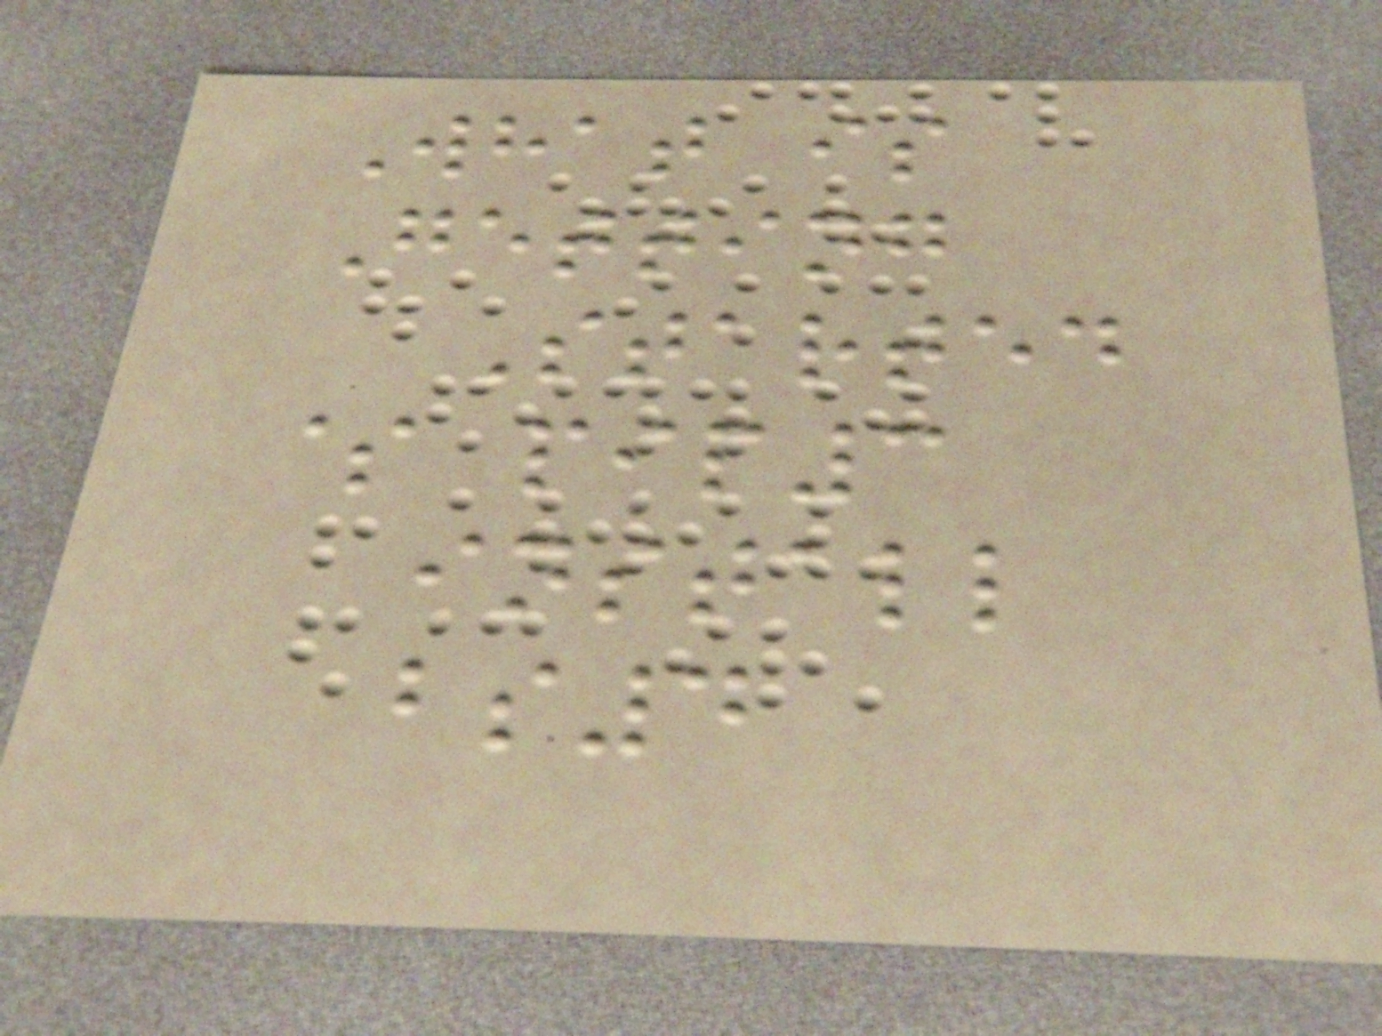What is
Getting
Started
$ pip3
install
bs4
